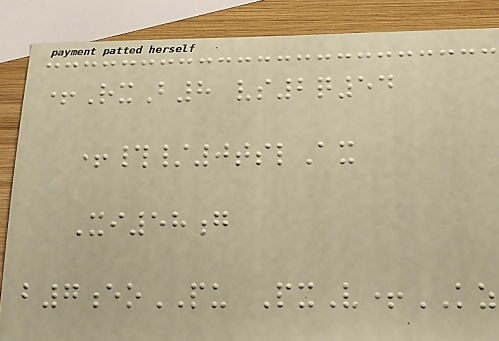+RxB8 vs2q54
+#/0tslAx
Xi58g
b7eoPU PxV+KZ
